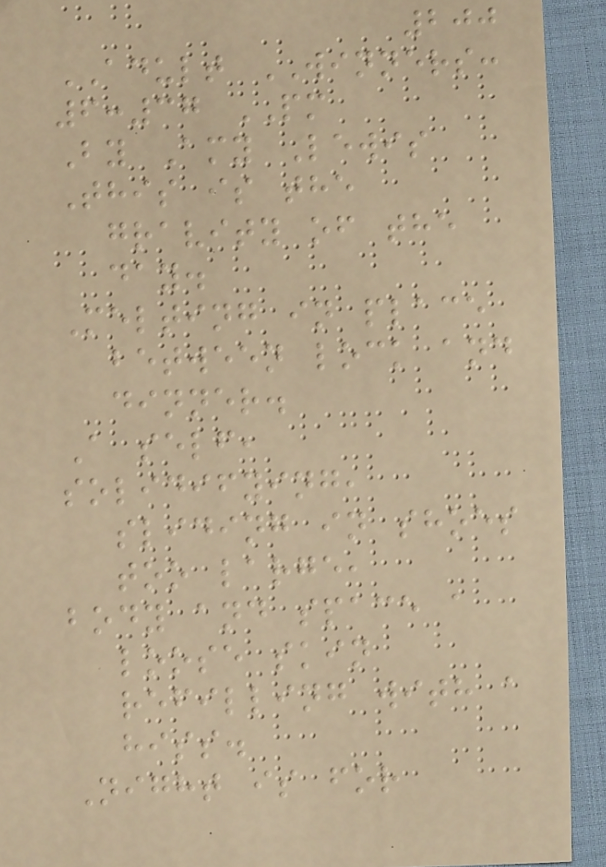200
ADULT WINNERS:
6:37 PM
By Amy Lewis
This is the
gravity of the
day.
Melting in place
between lock and
dinner.
A self,
solidifying,
sliding in shoes
too large,
body and space a
loose skin
refilling with a
hiss.
Night is for
